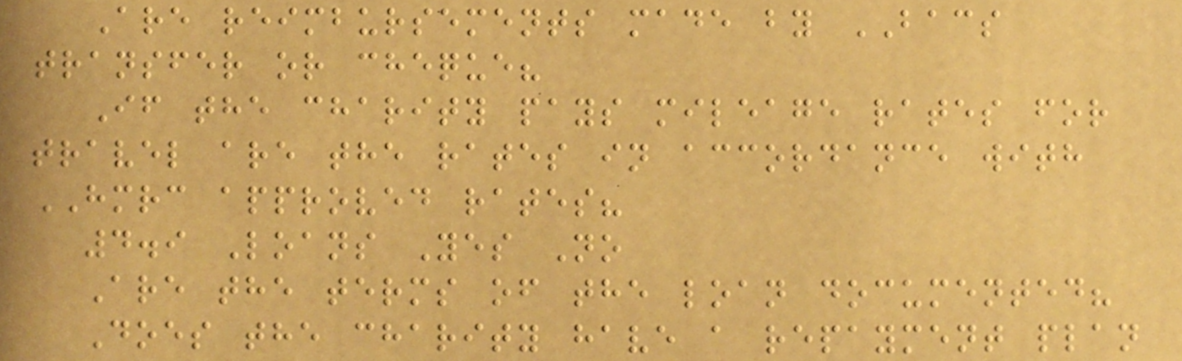Are reimbursements made by BACS
transfer or cheque?
If the charity pays mileage rates for
travel are the rates in accordance with
HMRC approved rates?
4.9 Loans Yes No
Are the terms of the loan documented?
Does the charity have a repayment plan
